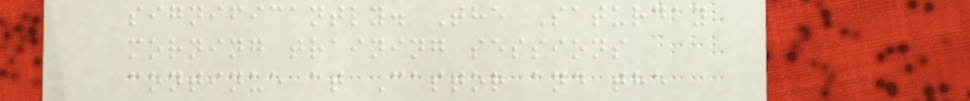significantly. The Saturday
morning training sessions
continue at Castor and the
